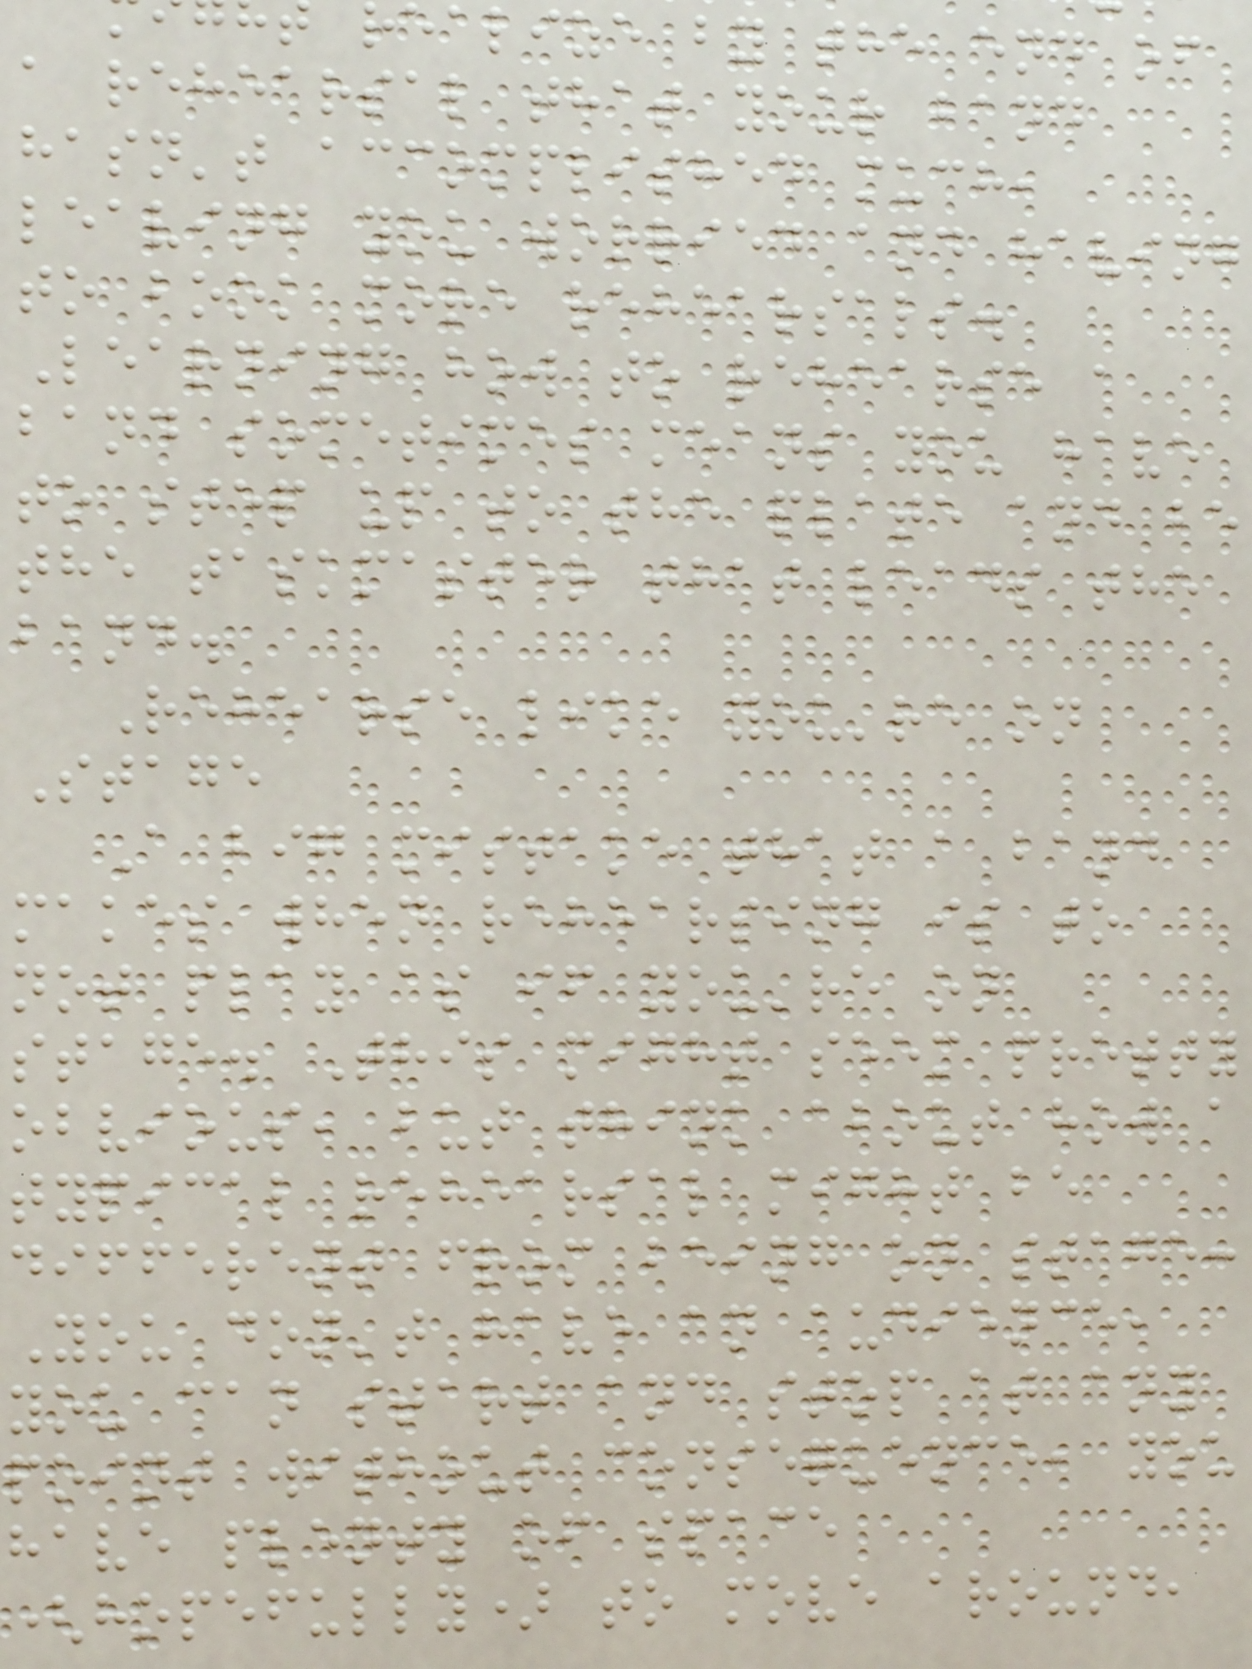realize by the end of
a rehearsal that your band
hasn't accomplished much,
leaving you worried and having
to book more rehearsals.
Learning how to rehearse a
band sometimes means you have
to step up to the plate and be
the taskmaster that leads the
band.
Rehearse like you're on
Stage
A big mistake that a band
makes when rehearsing is to
not play as if you're on
stage. This might seem pretty
obvious, but think about how a
typical rehearsal might be
different from being on stage:
You don't have an audience,
you can start and stop at any
point without consequence, you
have plenty of space
(hopefully) to move around,
